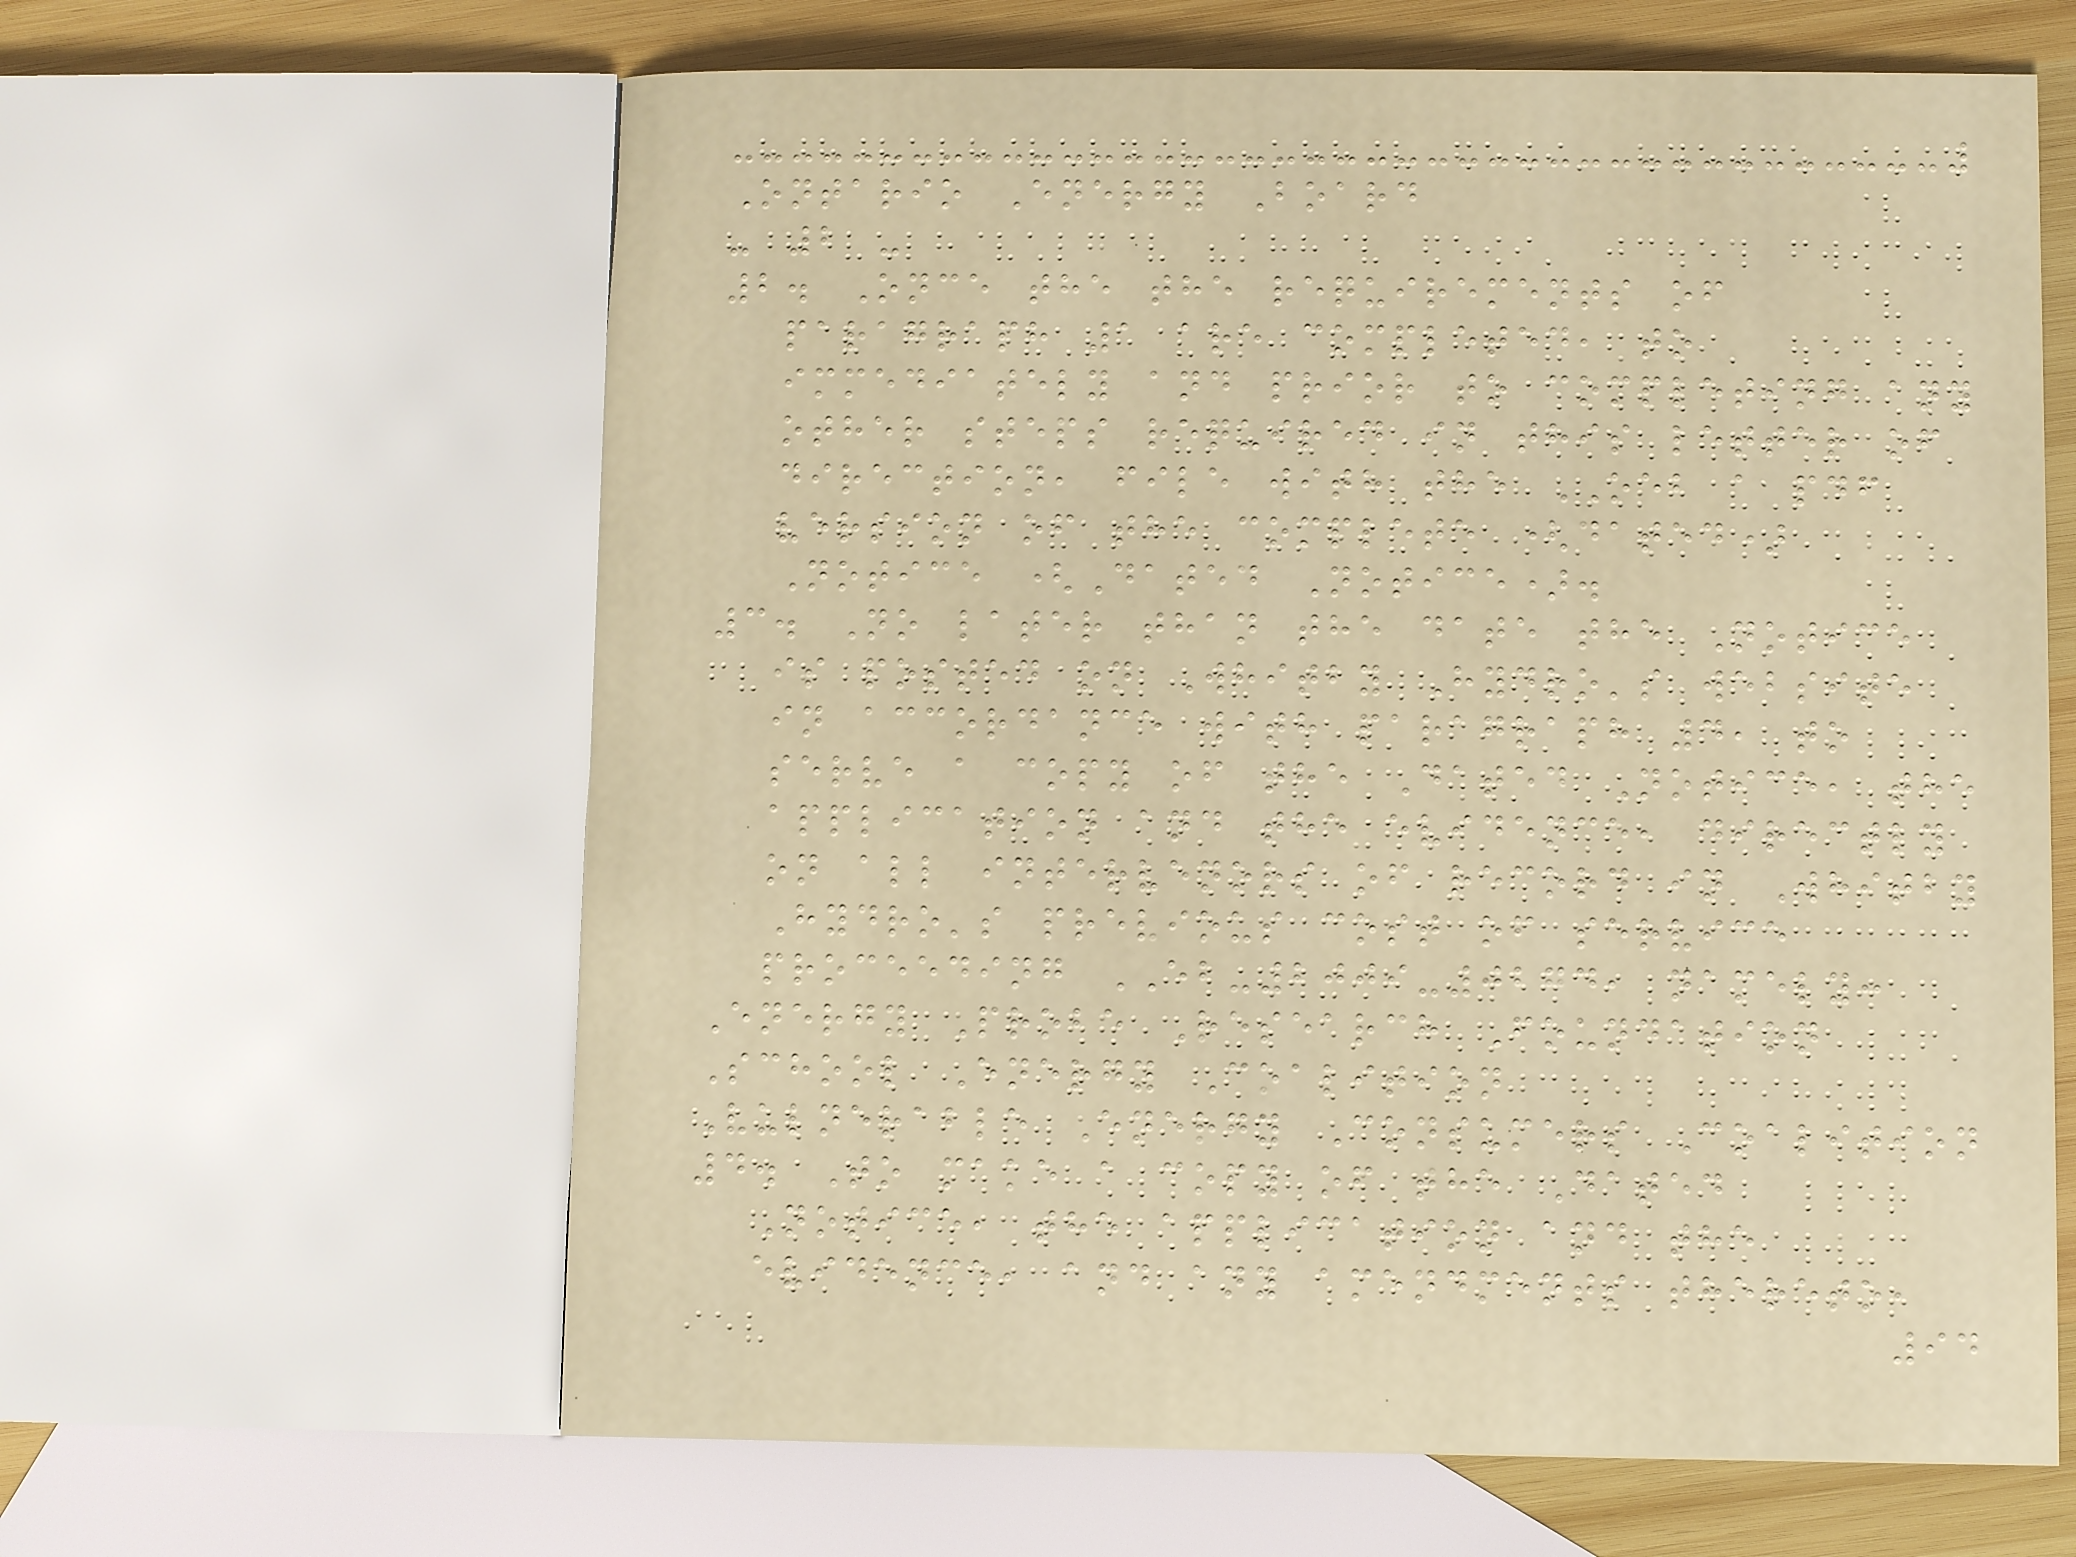Ontario Energy Board
- 2 -
2. Once the the requirements of
paragraph 1 are completed, to
immediately and prior to completing any
other steps required in this letter of
direction, file with the OEB a pdf
version of the complete (dated)
Notice (Dated Notice).
3. No later than the date the Notice
is posted on Whitby Hydro's website
in accordance with paragraph 4, to
serve a copy of the Dated Notice, the
application and the evidence, directly
on all intervenors of record in Whitby
Hydro's previous cost of service
proceeding EB-2009-0274, namely:
Energy Probe Research Foundation
School Energy Coalition
Vulnerable Energy Consumers Coalition
4. To make a copy of the Dated
Notice, the application and the
evidence, and any amendments thereto,
94
